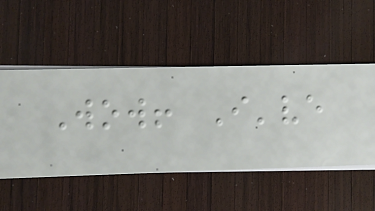Wow! I've
